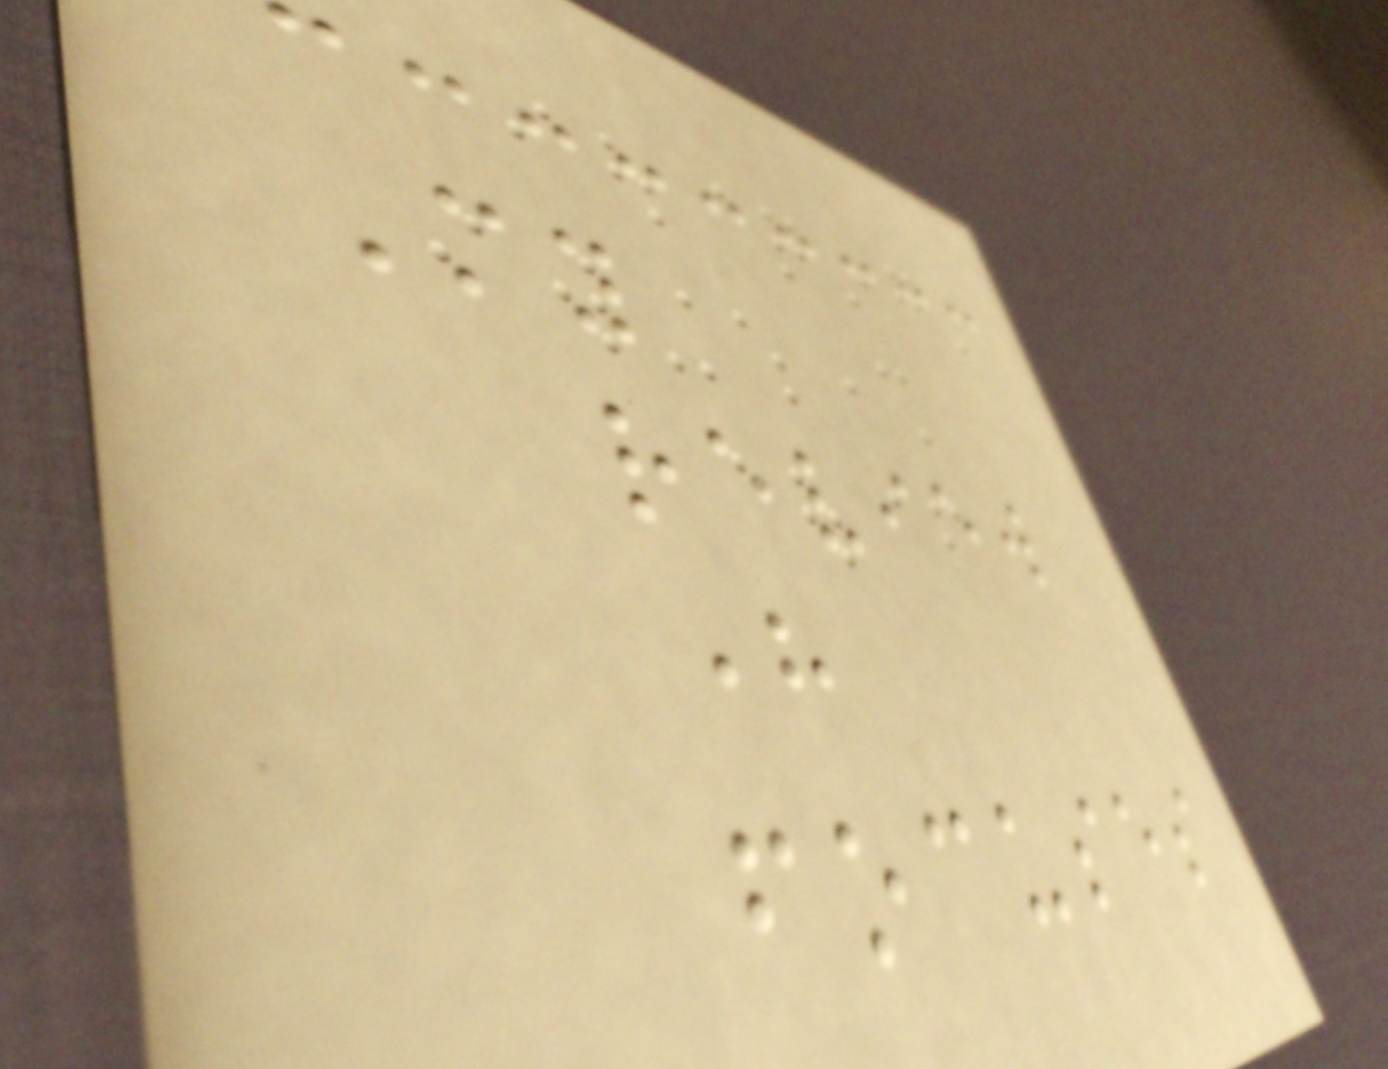My
review
here
focuses
